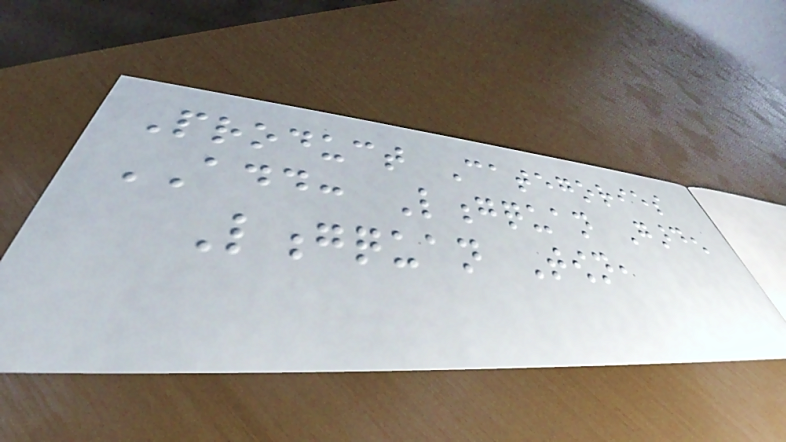Product Categories
ADD: Longquan Garden
Longquan Town,
